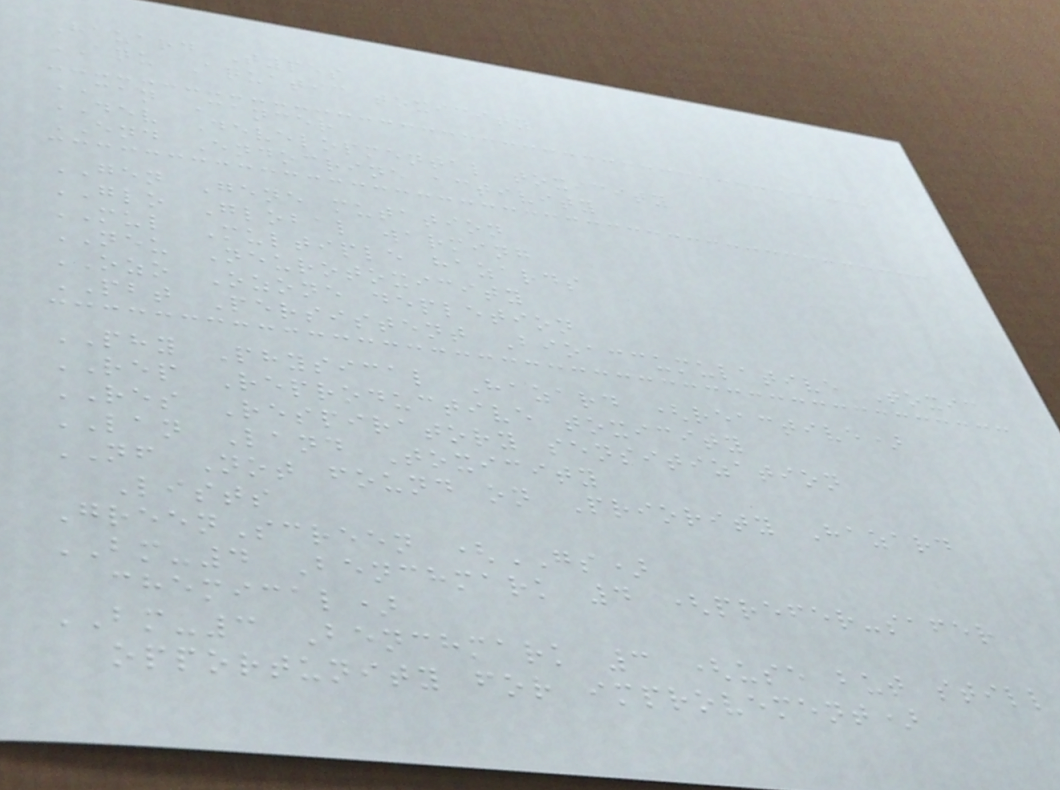Hazard Types
AQU Aquatic toxicity
CAN Cancer
DEV Developmental toxicity
END Endocrine activity
GEN Gene mutation
GLO Global warming
MUL Multiple hazards
NEU Neurotoxicity
OZO Ozone depletion
PBT Persistent Bioaccumulative Toxic
PHY Physical Hazard (reactive)
REP Reproductive toxicity
RES Respiratory sensitization
LAN Land Toxicity
NF Not found on Priority Hazard
Lists
GreenScreen (GS)
BM-4 Benchmark 4 (prefer-safer
chemical)
BM-3 Benchmark 3 (use but still
opportunity for improvement)
